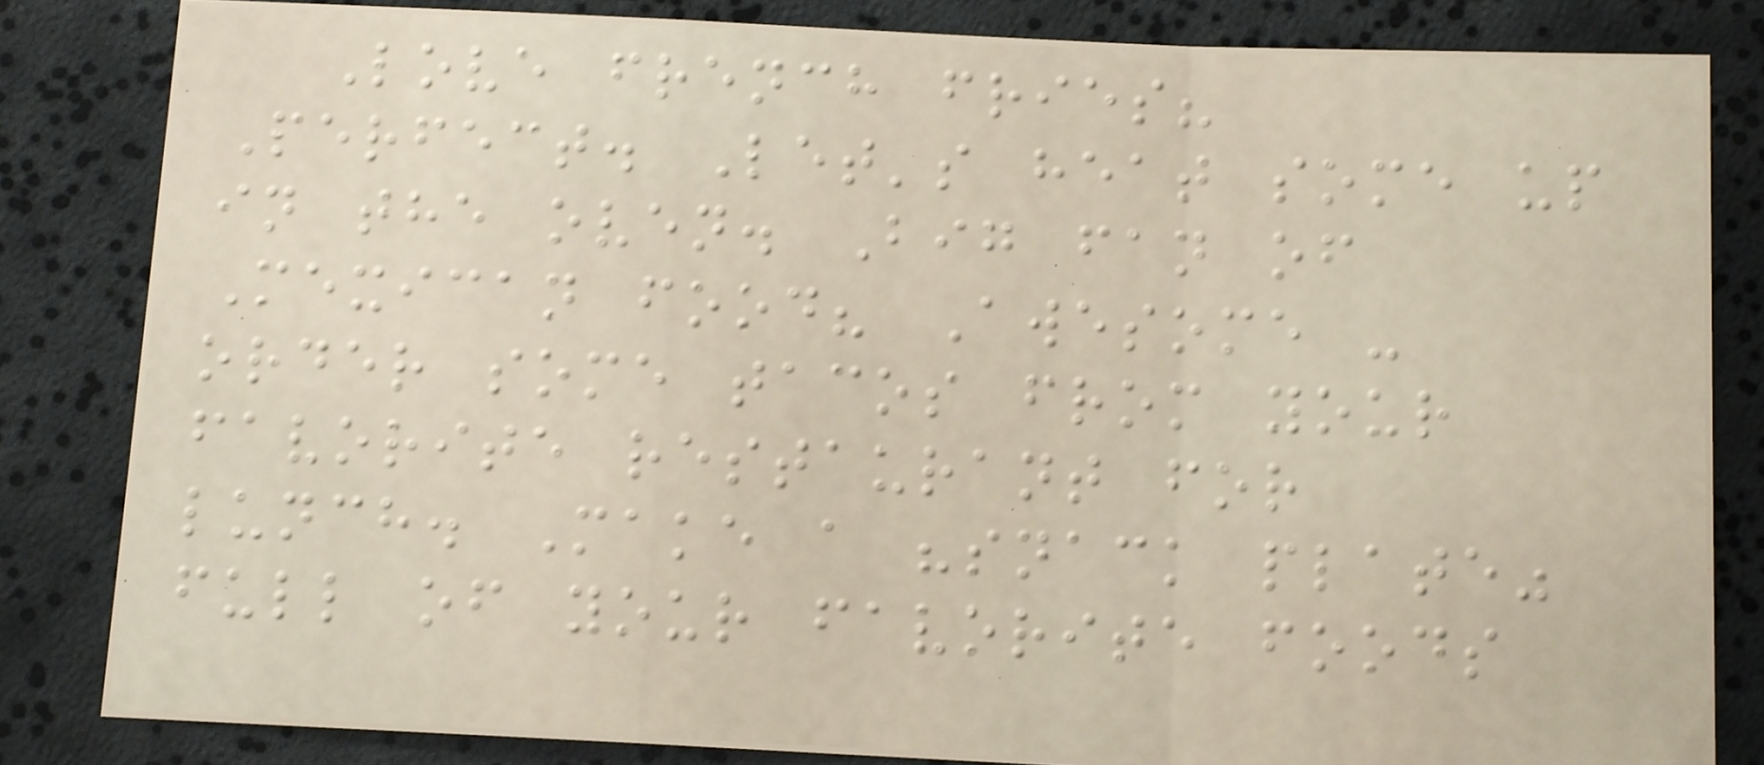Love french fries?
Perfect. Let's heat some up
in the oven. Big fan of
Mexican food? Awesome -
order some tacos from your
favorite restaurant for
lunch. Make a "snack plate"
full of your favorite foods
